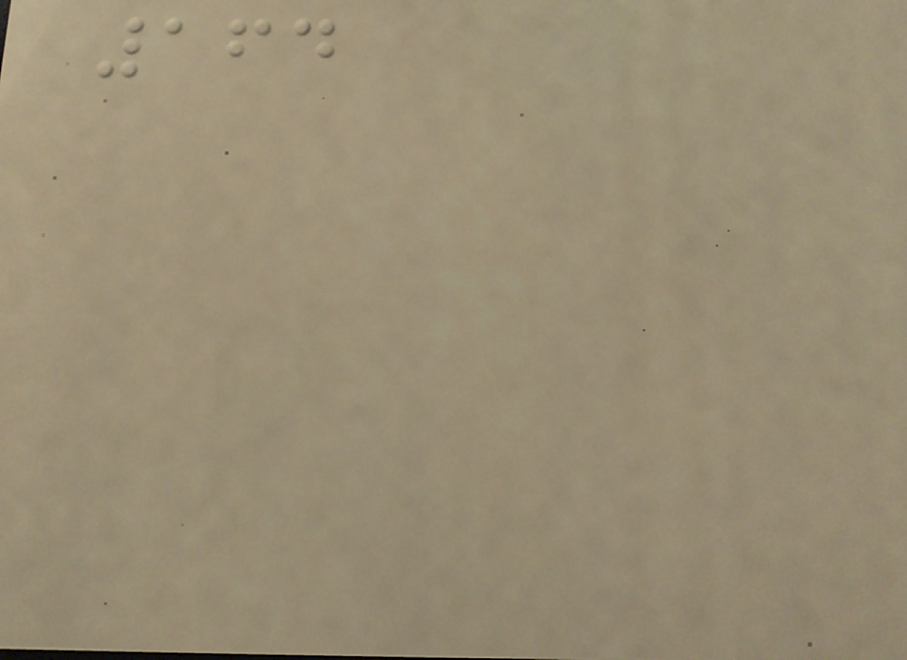164
